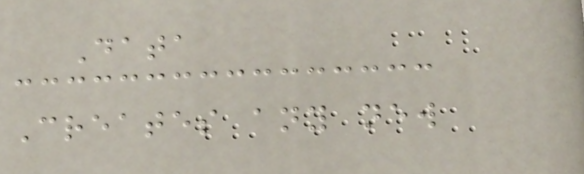Data
Creates any new
